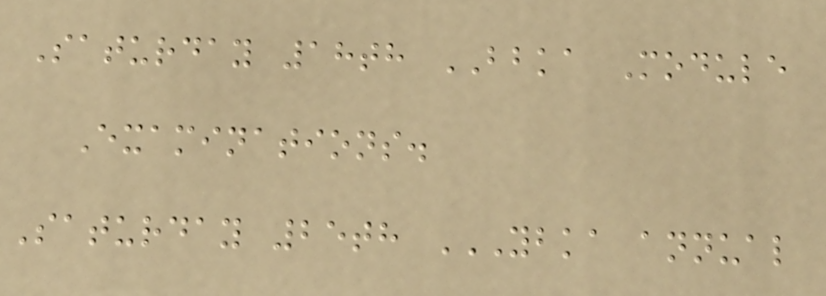Saturday 18th BBKA Module
Examinations.
Saturday 25th YBKA ANNUAL
